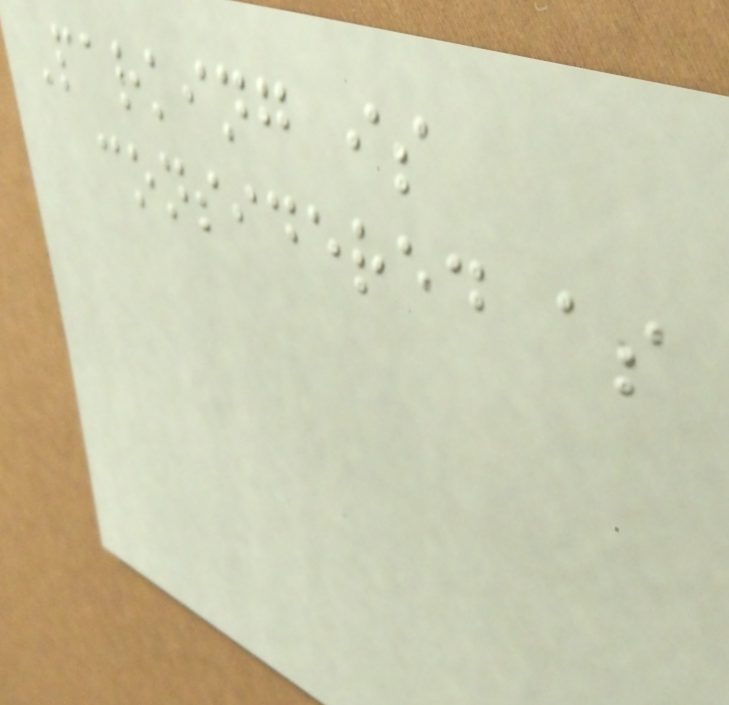Parking is
considered as
